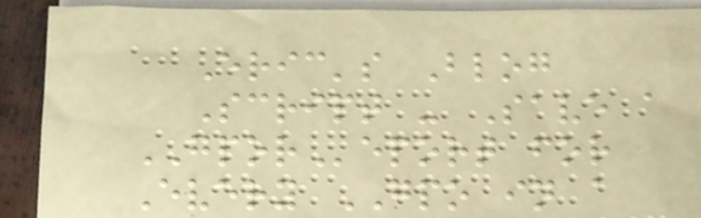Eric's Blog
Script - Save a
GPOReport for
Every GPO in a
